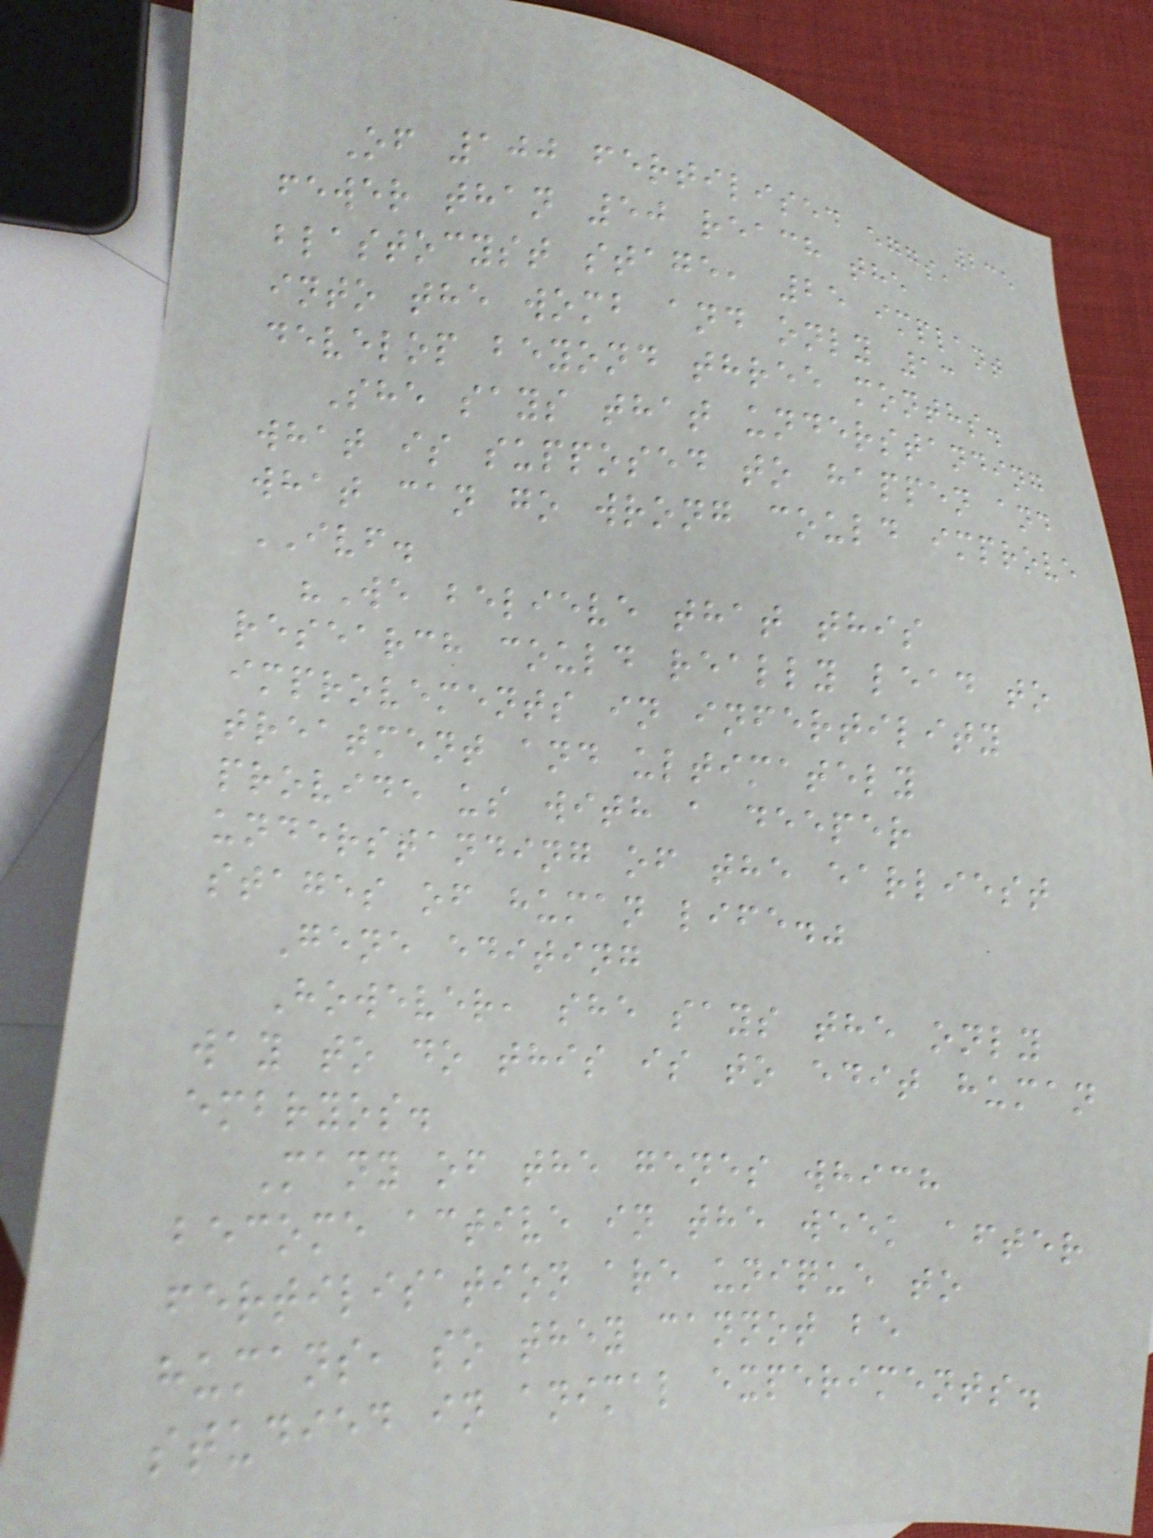235
Of 100 fertilised eggs,
fewer than 50 reach the
blastocyst stage, 25 implant
into the womb and only 13
develop beyond three months.
She says that understanding
what is supposed to happen and
what can go wrong could improve
IVF.
"We believe that this
research could really lead to
improvements in infertility
treatment and ultimately
provide us with a deeper
understanding of the earliest
stages of human life."
Gene editing
However, she says the only
way to do this is to edit human
embryos.
Many of the genes which
become active in the week after
fertilisation are unique to
humans, so they cannot be
studied in animal experiments.
